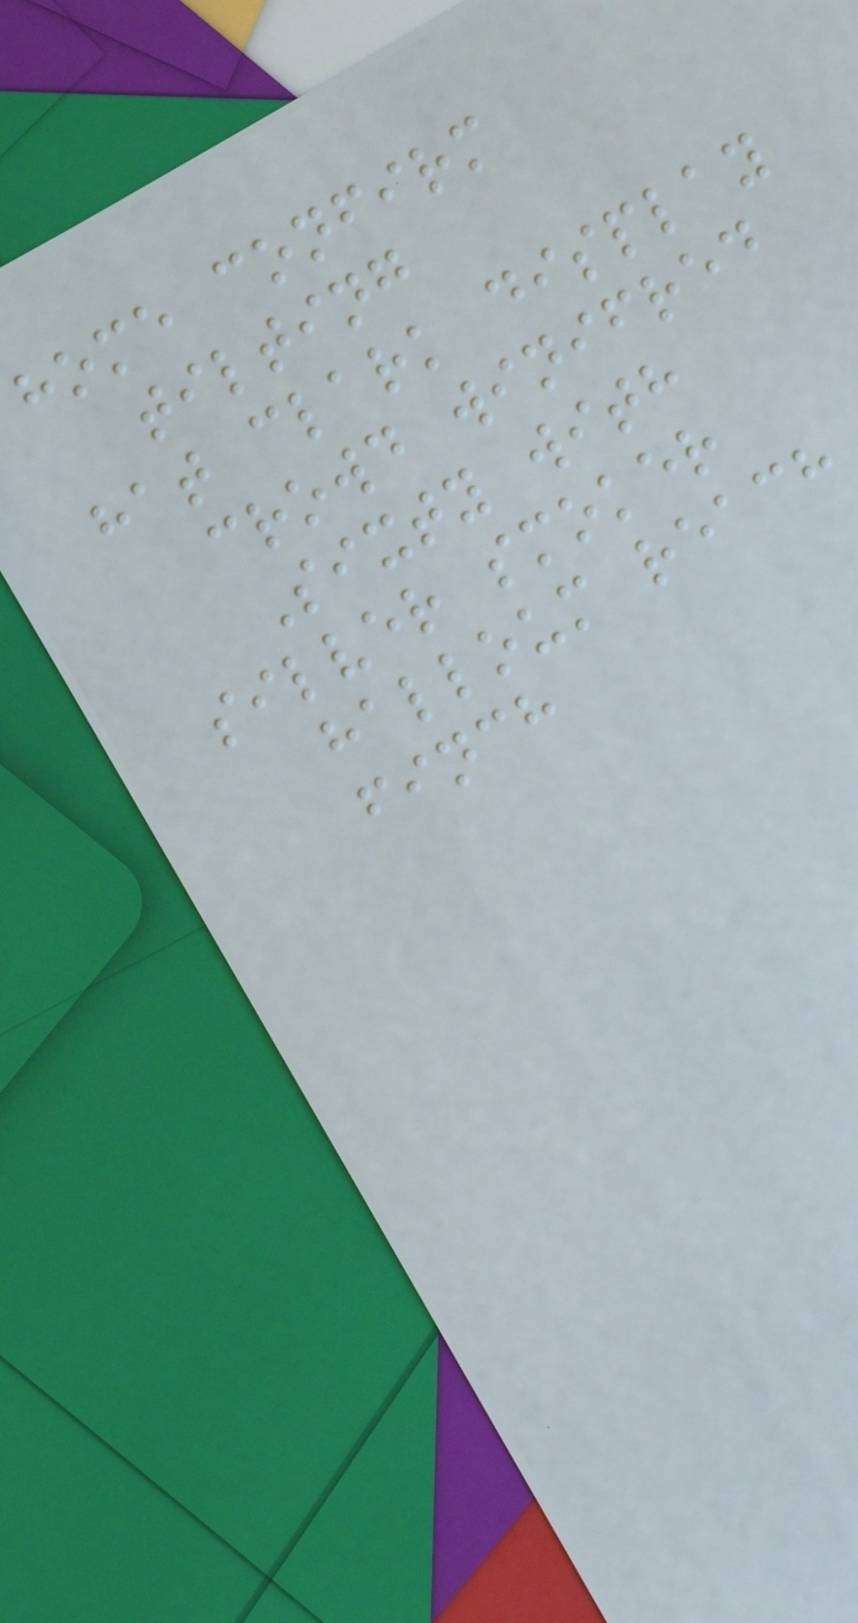home confirm
tilting
hat clark display
crowd winifred
Sixty with
silver smoker
halloum reach
finch
